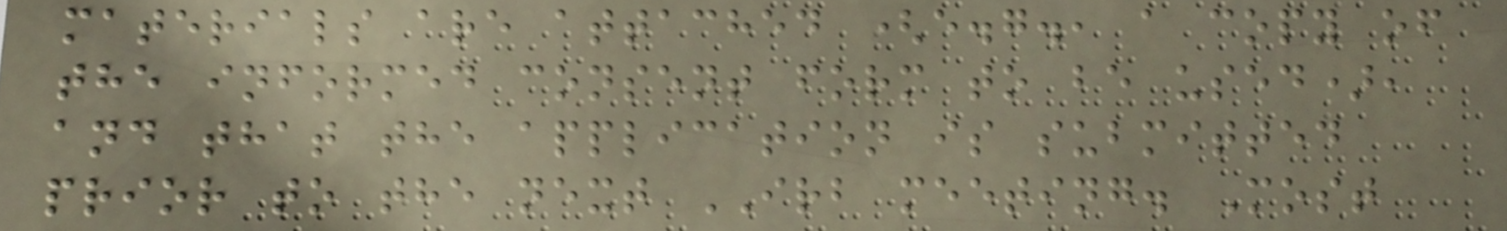materials are attached (e.g., a copy of
the informed consent form to be used),
and that the application is submitted
prior to the next IRB meeting. Most
